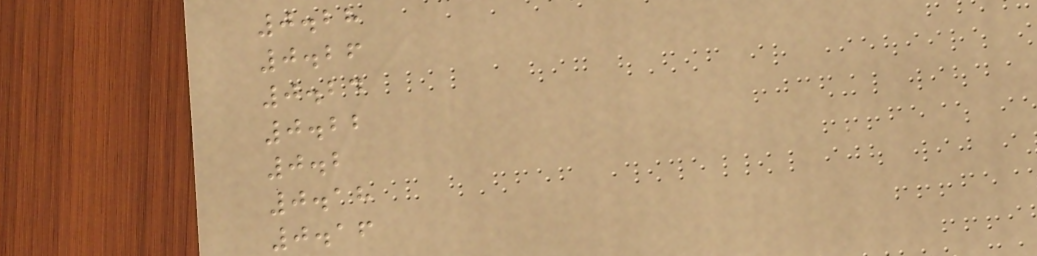0.28
0.26
0.24
0.22
0.2
0.18
0.16
